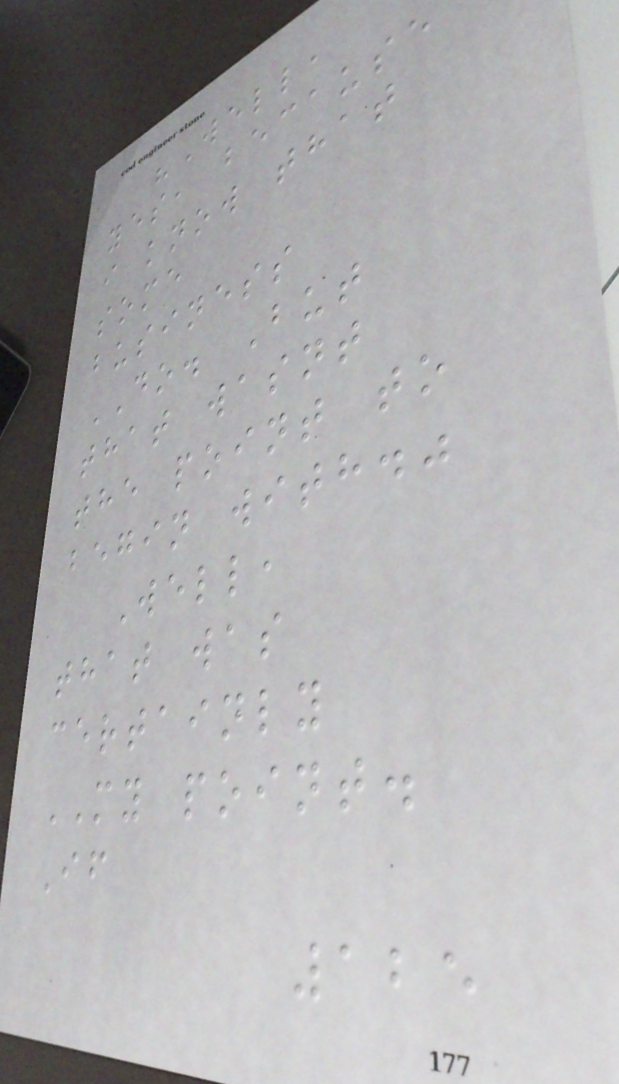"Well,
yes, because
i know that
some
business
DO. But
that wasnt
the point to
begin with."
Well,
that was
certainly
MY point.
If
125
